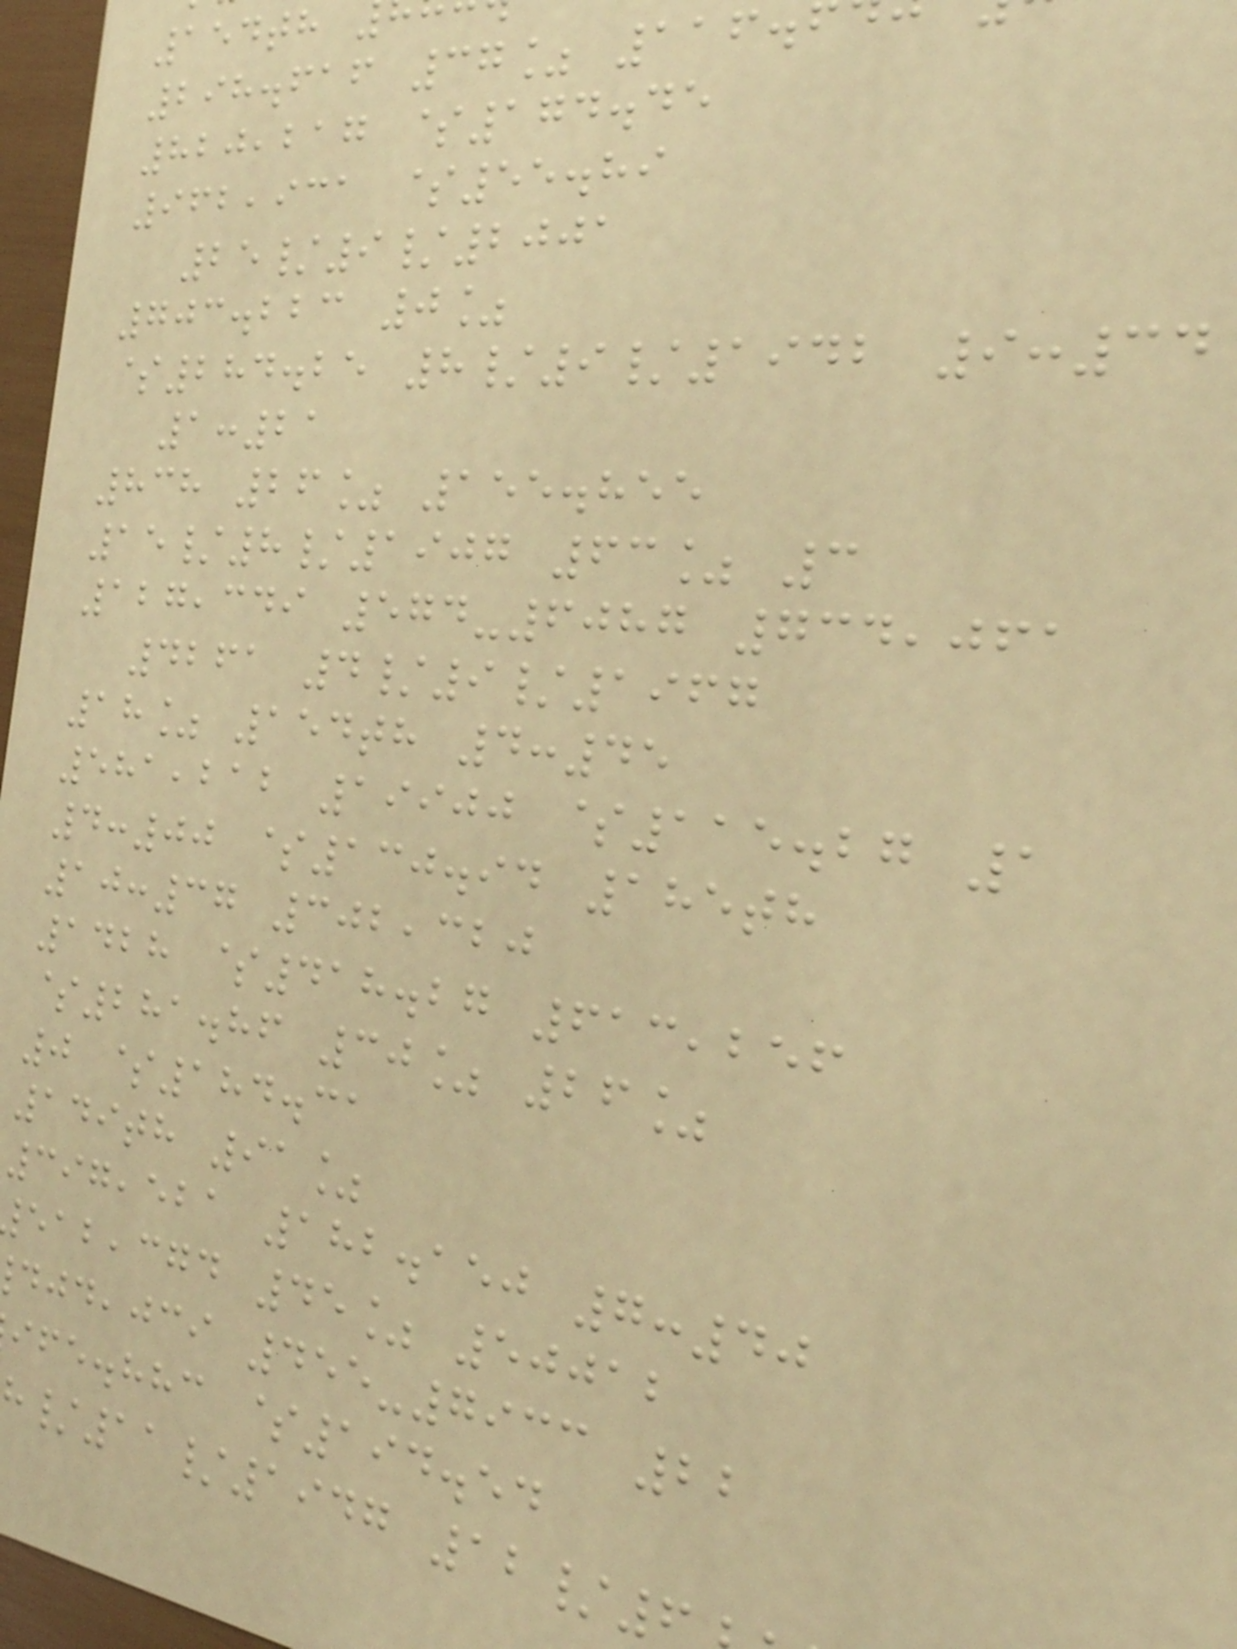154th
298.616 37% 116.
820,217 $174.45
962,931 $55.89
25/9/2001
703.223 0%
$284.25 8/9/1942 9:34
1:21
838 26% 155.855
15/8/1907 63% 3
127,349 574-6087 734,061
4261 4/9/1967
18% 154th 4:45
581,212 19900 $115.27 1
4:00 $130.94 185th
10:37 302,320
1428 $418.27 613,256
$281.86 30% 26%
0 $184.31
149th 91%
397,521 182.150 7:40
,cgd 45% 50012
,jci 455-7933 22
ife.hhc $194.54
/11/1947 12/
